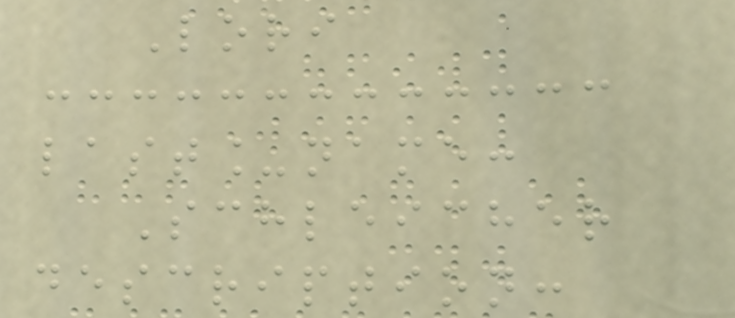Lori
last_name:
Schleicher
description:
